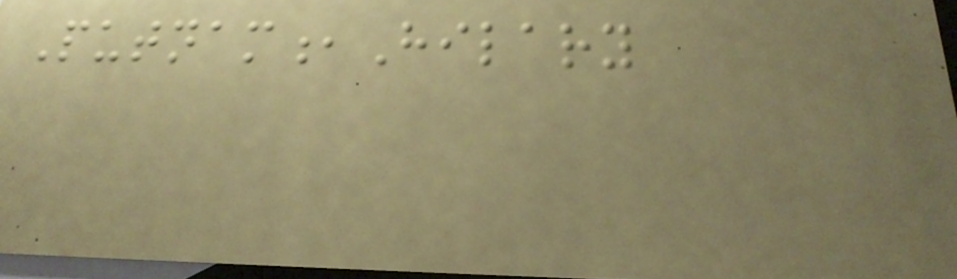Putnam,Hilary
